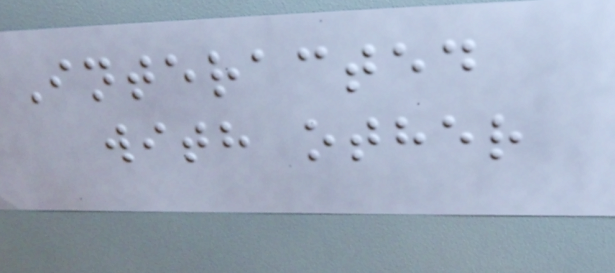Interacted
with other
